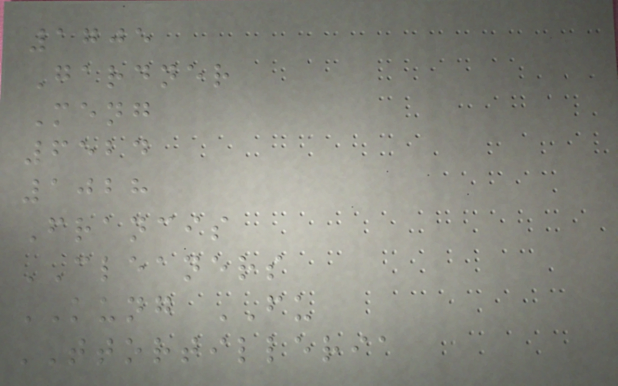1705
Gardner
Meng
6524
1028
Francis
CLEANERS
KUNG FU
TTORTILLERIA
